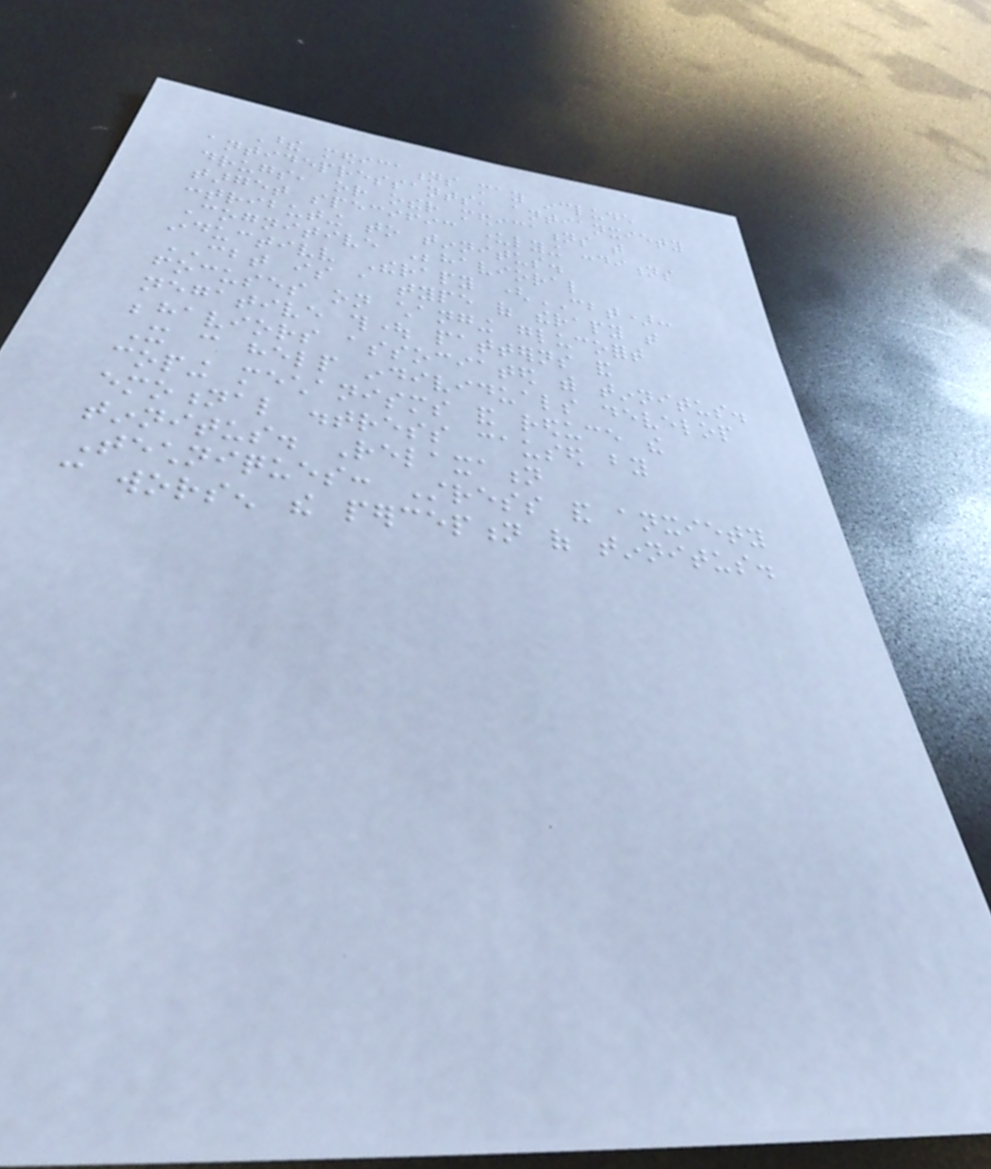These medications may include
antidepressants, antianxiety
drugs, or other medications that
target specific underlying conditions
contributing to tinnitus.
Cognitive Behavioral
inductivv Therapy (CBT):
CBT is a type of therapy that
focuses on changing glucofort
negative thought patterns and
behaviors associated with tinnitus.
It can help individuals develop
coping mechanisms and reduce the
emotional distress caused by
tinnitus. Relaxation
Techniques: Stress and anxiety
can worsen the perception of tinnitus.
